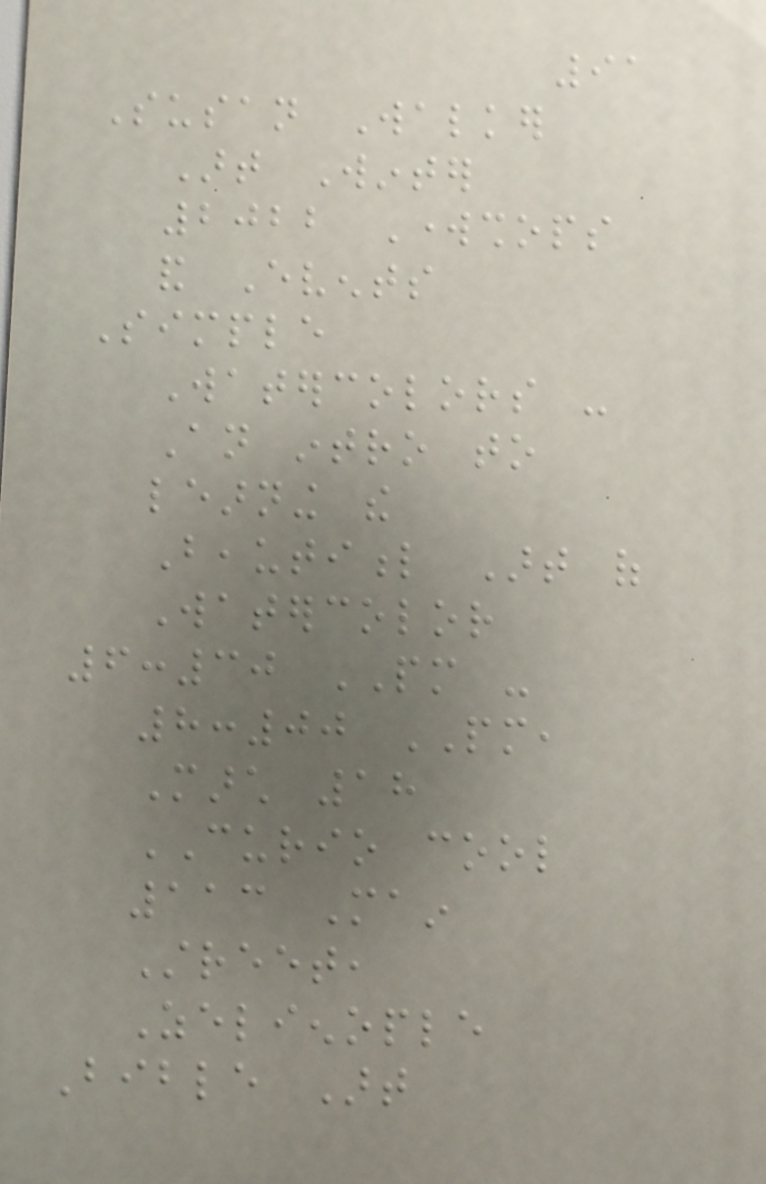91
Susan Walker
Art Winter
2022 Workshops
and Events
Simple
Watercolors -
An intro to
learning the
Beautiful Art of
Watercolor
6:30 PM -
8:00 PM,
March 18
CURIO cool
113 Main
Street,
Zelienople
Bible Art
